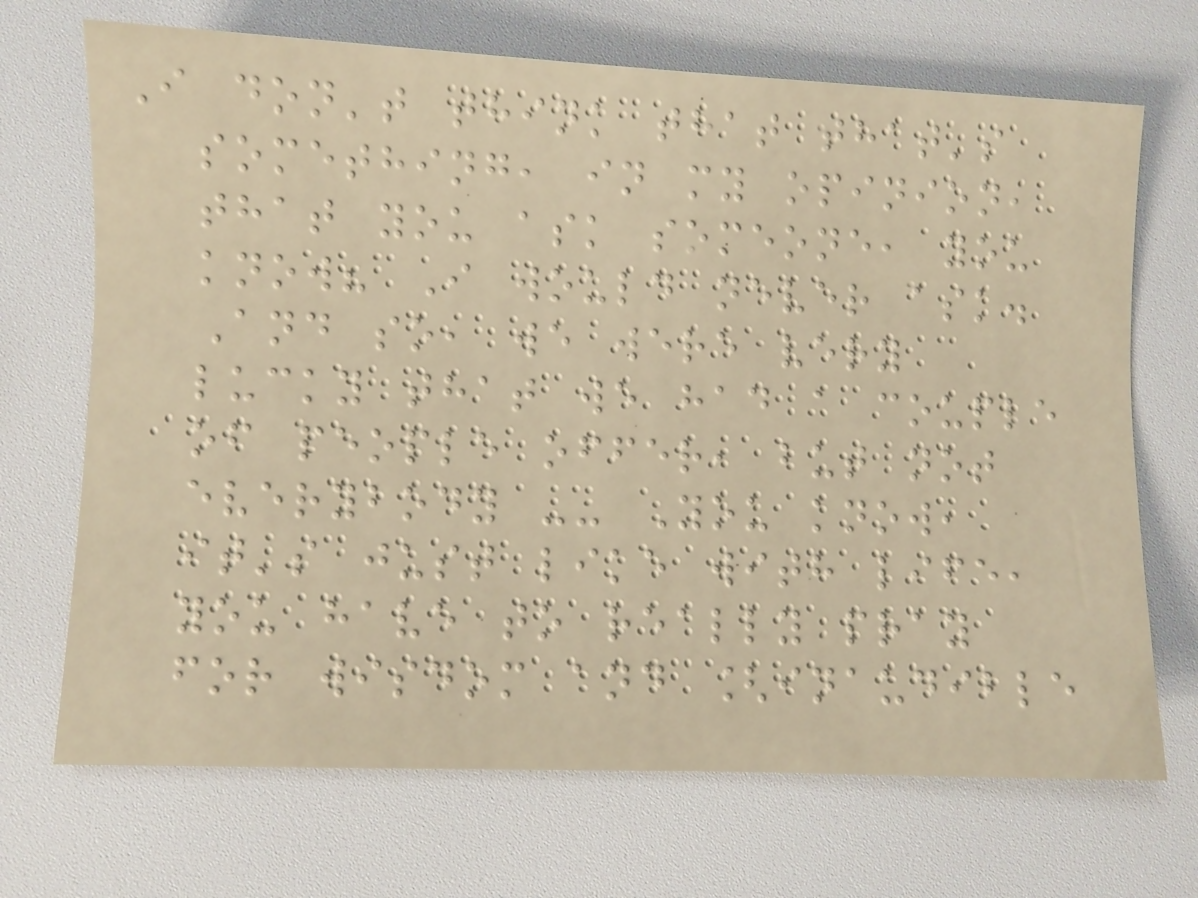I don't think that that's
something, in my opinion,
that you ask someone, you
know? I would never ask.
And so, we were very
lucky that we had a couple
of people offer, but not
everybody -- You know,
it's just like with life,
you have to really pray
for wisdom and [inaudible
